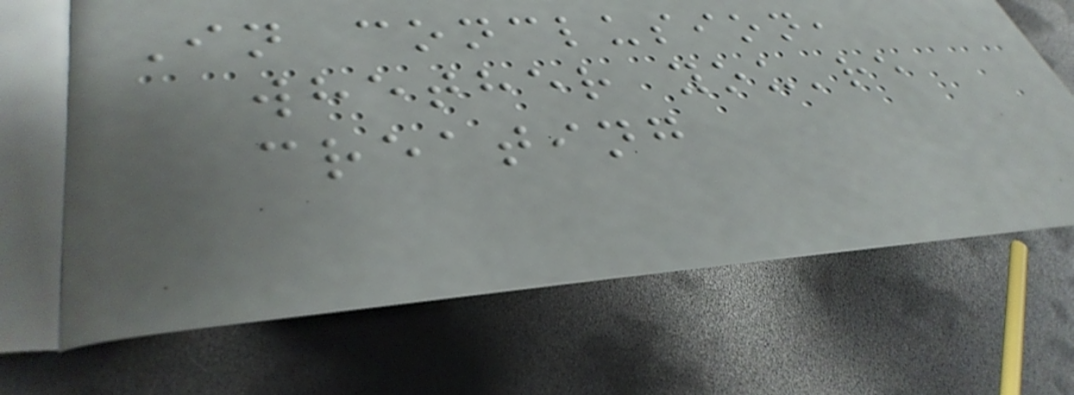In conclusion,
whether you're
creating
